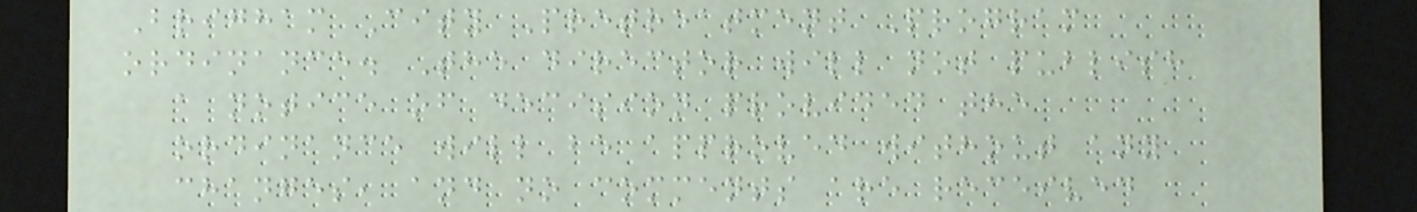Brigham City Pretreatment Program
ordinance. The director will not publish
a notice of decision provided the
ordinance will be approved without any
changes, and no comments are received
